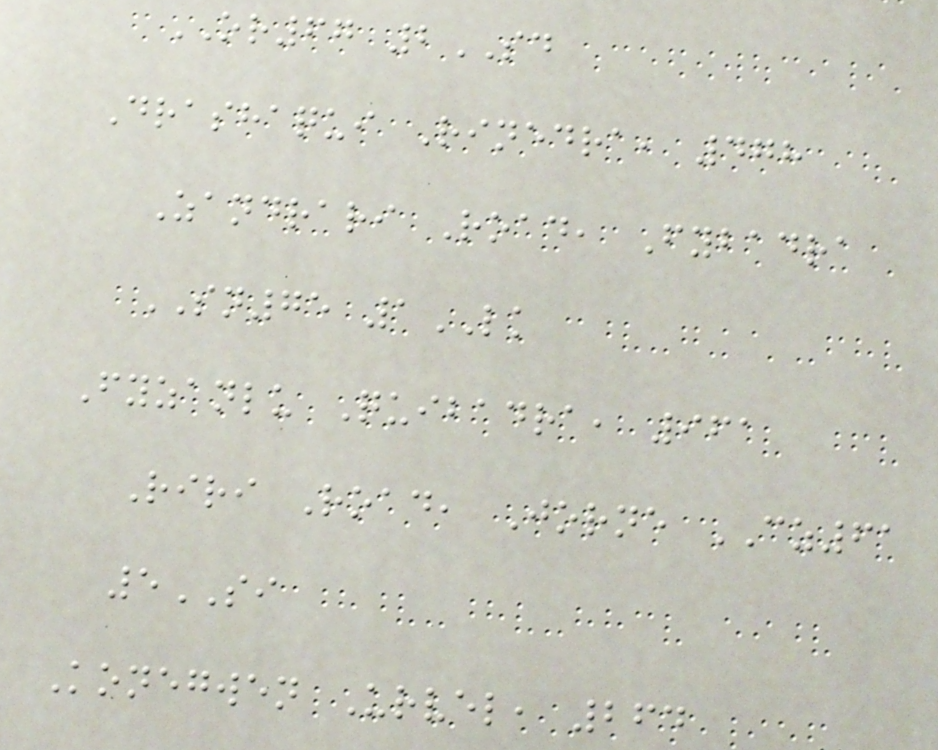OR67 2SD
Drashaqui Rinedra, 478
Zandrari Road, Fybadra
SN75 1LK
Fyzanlu Quibadra, 961
Riri Road, Jorne CZ61
5SI
Konegwen Urvel, 264
